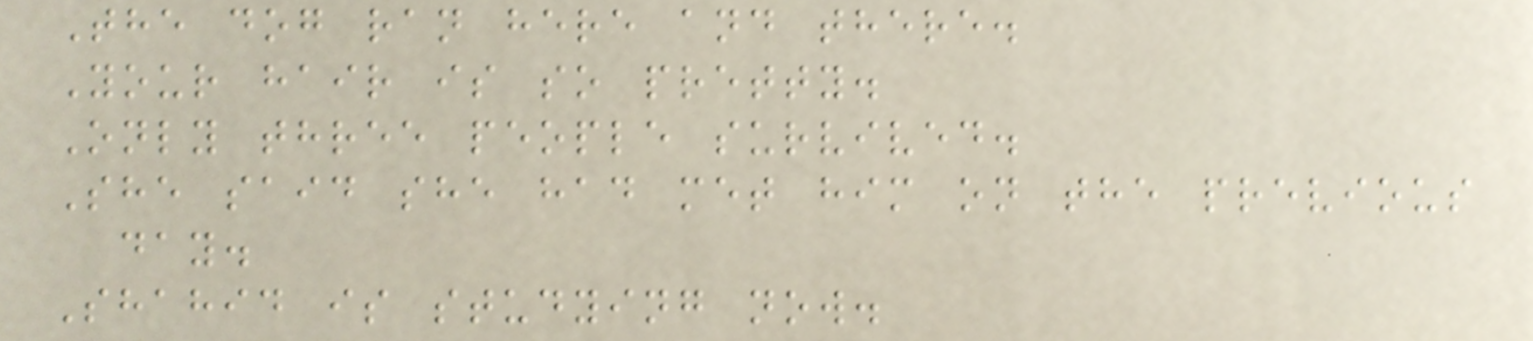The dog ran here and there.
Your hair is so pretty.
Only three people survived.
She said she had met him on the previous
day.
Shahid is studying now.
